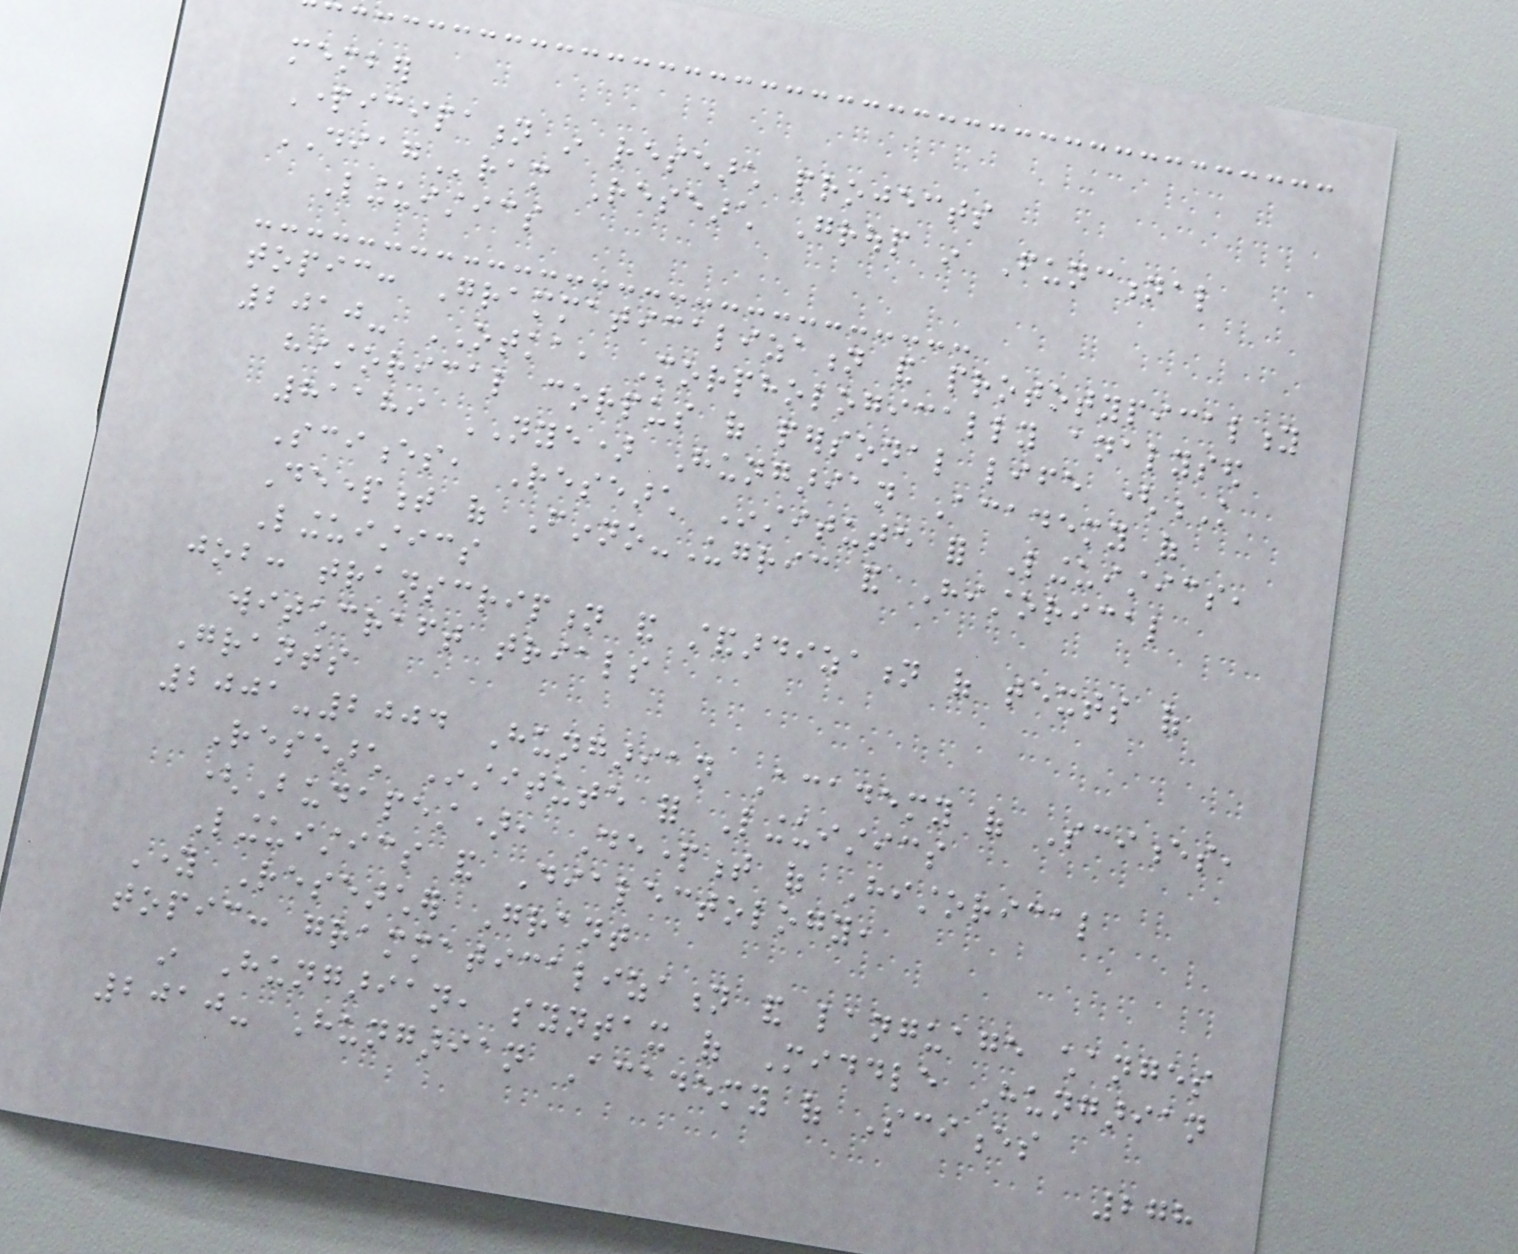member
Participation in research projects
DIAGram Research Group in Functional
Linguistics
topic: Grammaticalization and prototypicality
2010- OTKA, Morphologically analysed
historical corpus of personal life (K
81189 NYE) Hungarian Academy of
Sciences, Research Institute for Linguistics,
Department of Finno-Ugric and Historical
Linguistics
job: transcription and standardization of texts of
witchcraft trials
Grants
2001-2004 Hungarian Academy of Sciences,
Research Institute for Linguistics
(Budapest), Department of Historical
Linguistics and Dialectology,
Young Researcher Grant
topic: grammaticalization and language changes
in Hungarian, syntax of Middle Hungarian
2010- Hungarian Academy of Sciences
278
